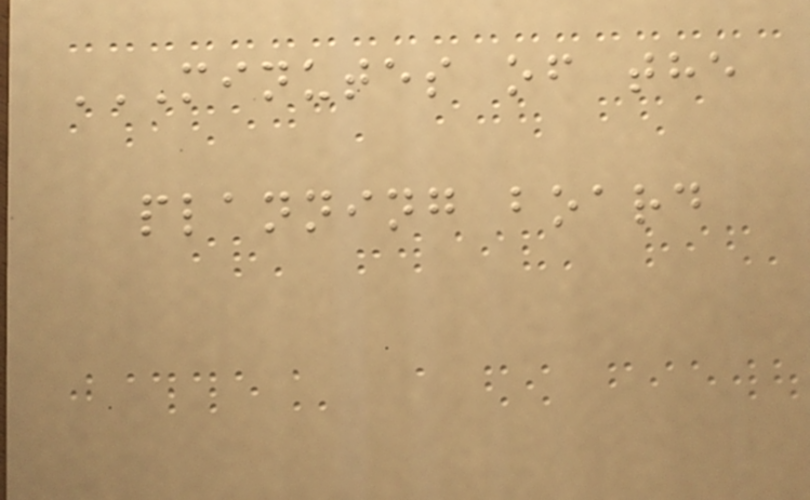MINUTES OF THE
PLANNING BOARD
